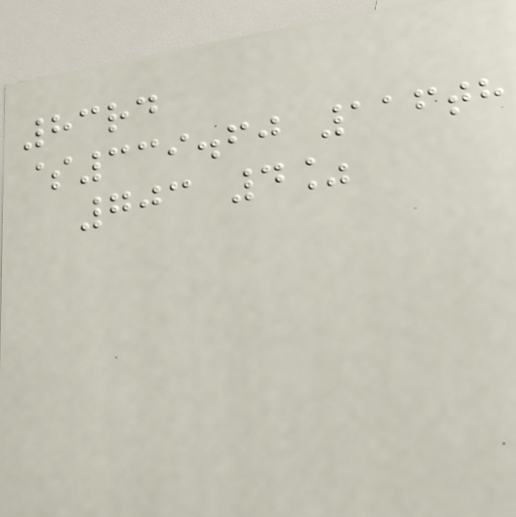83rd
$339.60 116th
703 4%
